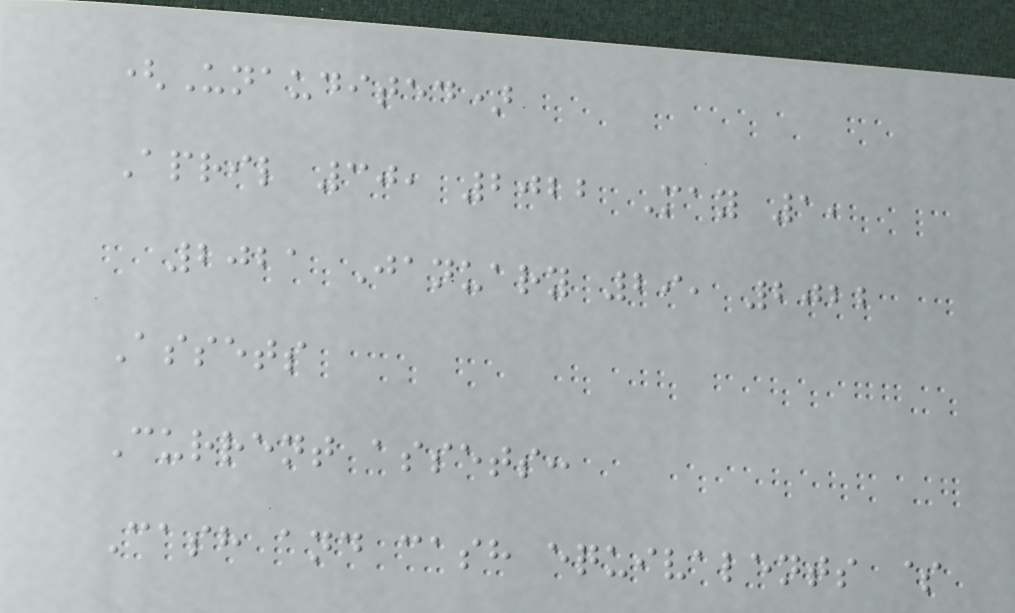(Unaudited)
April 30, 2022 May 1,
2021 January 29, 2022
Assets
Current assets:
Cash and cash equivalents $
